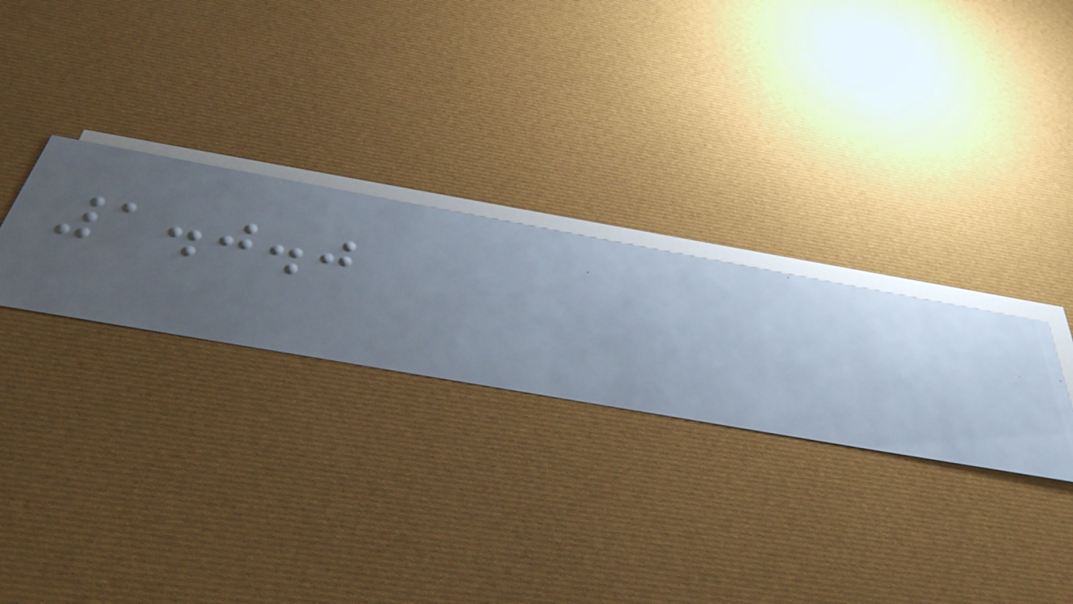1.0.0
